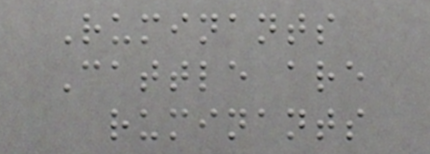Ruminants
Cattle are
ruminants
